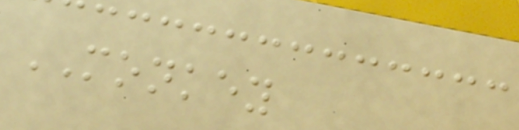MONKEY
